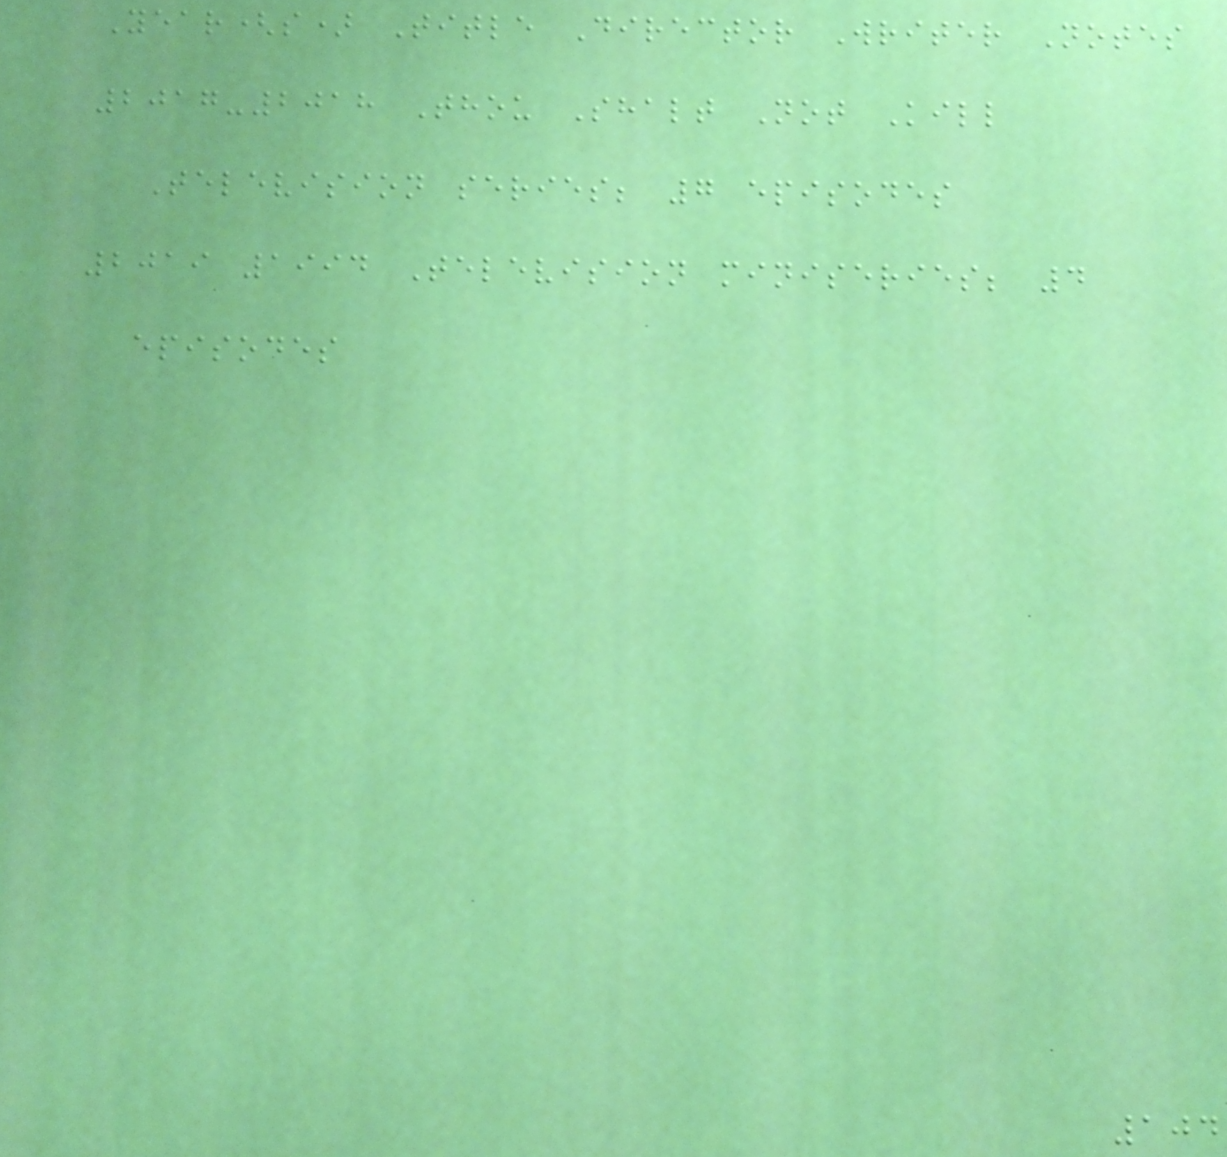Year(s) Title Director Writer Notes
2017-2018 Thou Shalt Not Kill
Television series; 7 episodes
2019 1994 Television miniseries; 4
episodes
104
